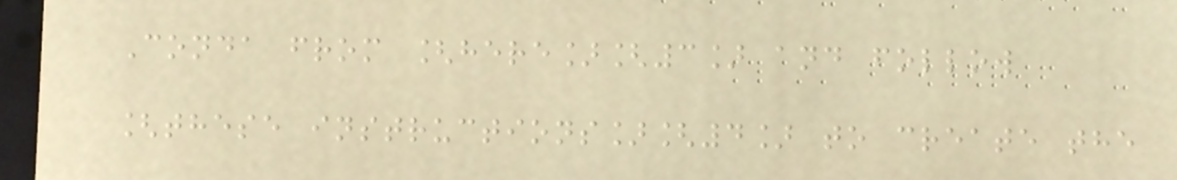Conda from [here][3] and follow
[these instructions][4] to create the
